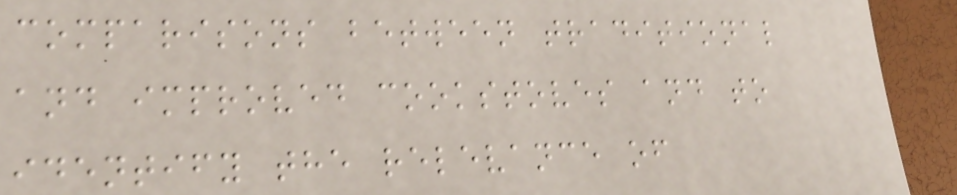comparisons between traditional
and improved cookstoves and to
identify the relevance of
